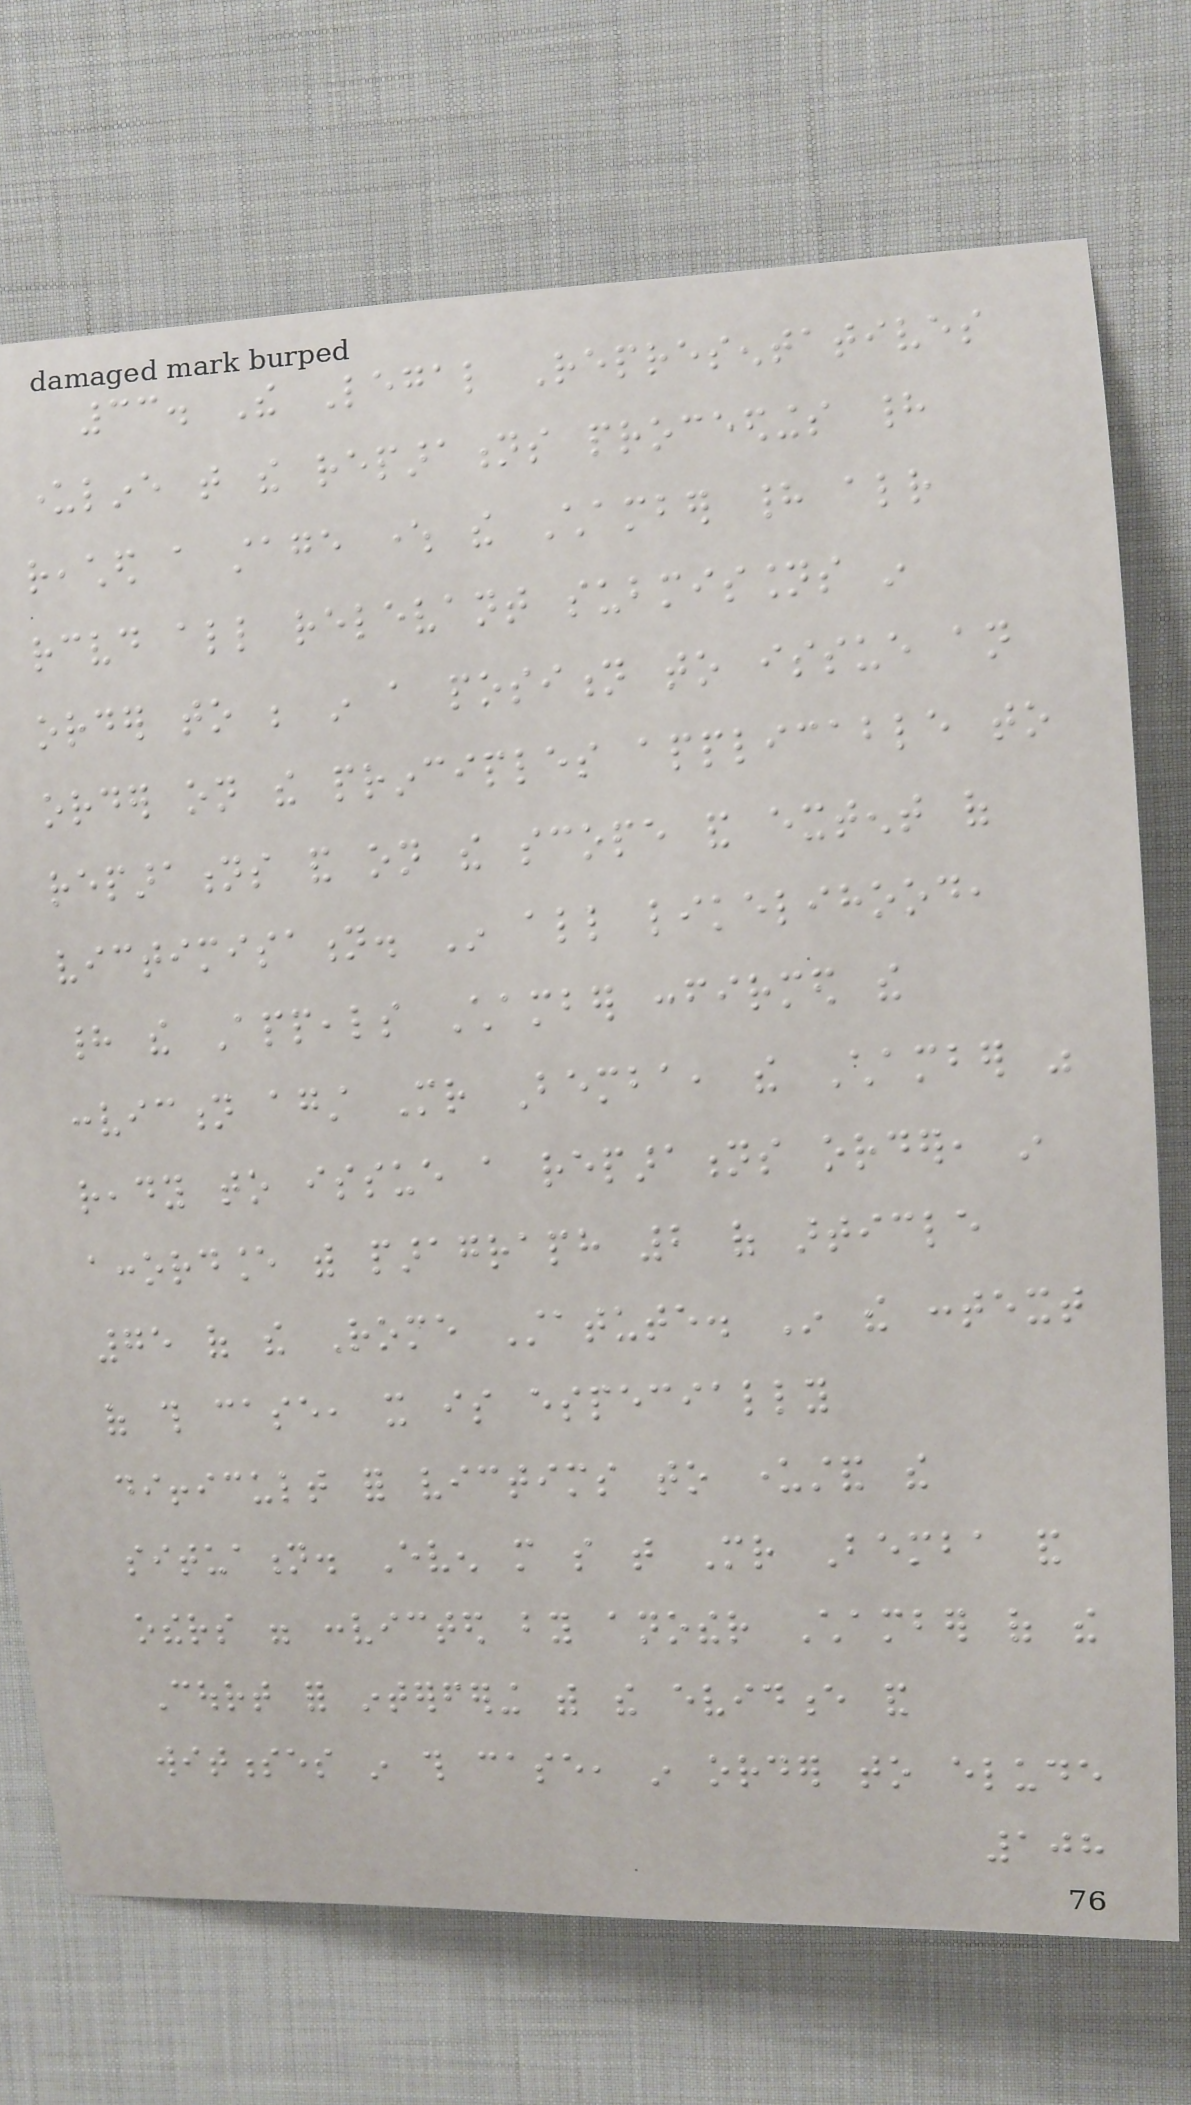33. The Legal Representatives
underline that the reparations proceedings had
reached a stage where the Chamber had already
received all relevant submissions in
order to be in a position to issue an
order on the principles applicable to
reparations and on the scope and extent of
victimisation. In all likelihood,
had the Appeals Chamber confirmed the
conviction against Mr Bemba, the Chamber was
ready to issue a reparations order, in
accordance with paragraph 2 of article
75 of the Rome Statute. In the context
of this case, it is especially
difficult for victims to understand the
situation. Even more so that Mr Bemba and
others were convicted by another Chamber of the
Court for interfering with the evidence and
witnesses in this case, in order to elude
108
